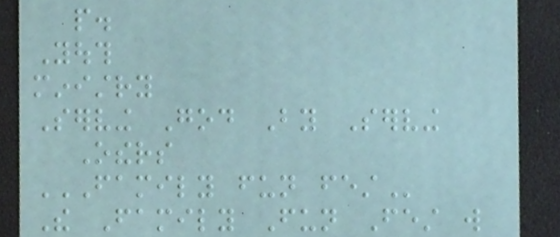people.
Youth
ministry
Serving God By Serving
Others
FAMILY FUN FEST
The Family Fun Fest will
